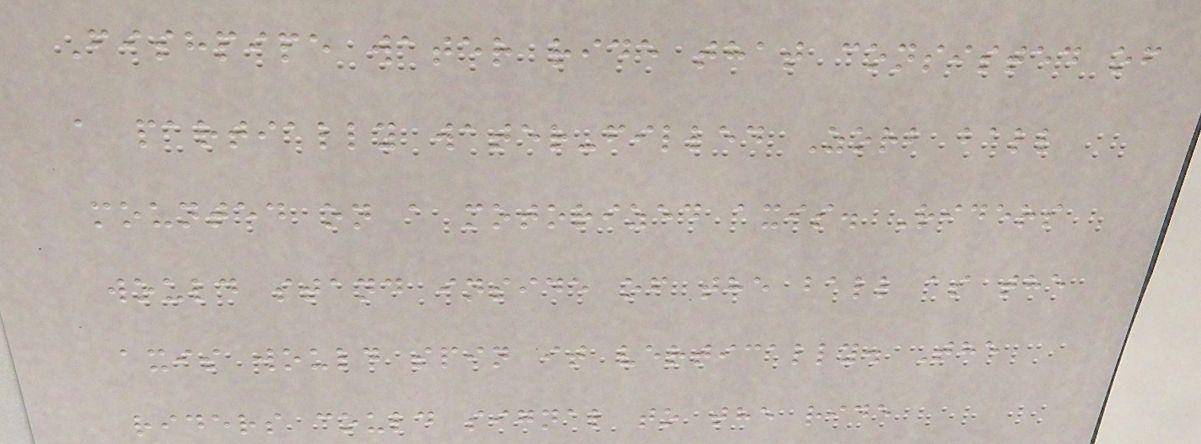Fishpipe water ride that consisted of
a partially water-filled Zorb ball
mounted on a motorized axis. Riders
would stand inside of the ball as the
axis would spin it vertically. The
riders could signal to the ride
